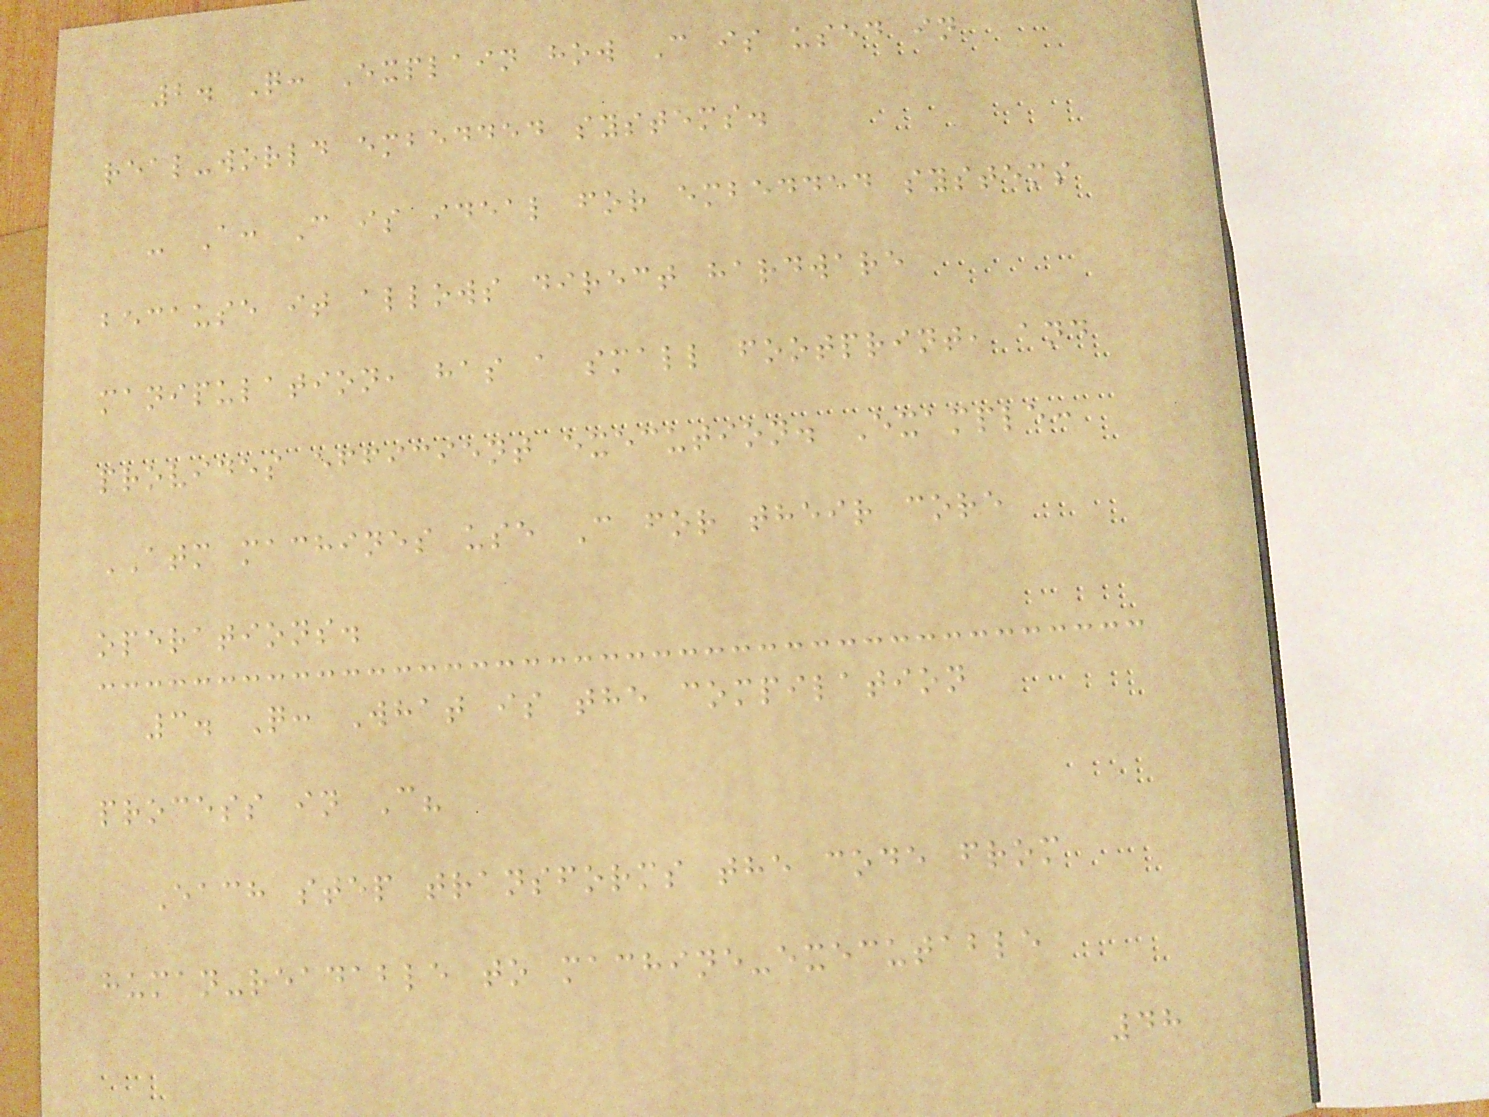2. Q: Explain how C is used in
real-world embedded systems.
- A: C is ideal for embedded systems
because it allows direct hardware
manipulation, has a small footprint, and
provides efficient execution. Example:
ATM machines use C for their core
operations.
3. Q: What is the compilation
process in C?
Each step transforms the code from
human-readable to machine-executable
48
